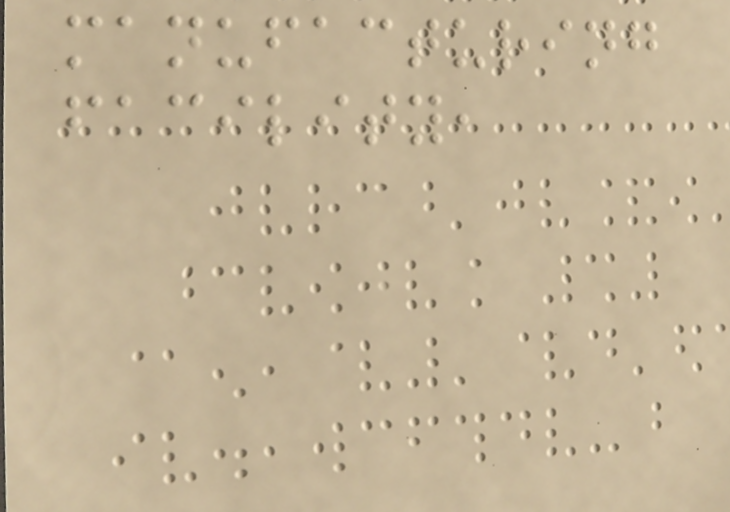manufacturing
facility,
